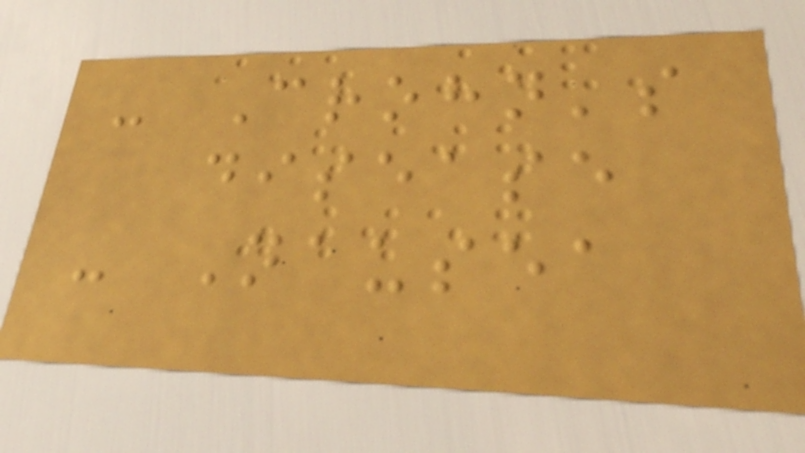- Crohn's
disease
- Nausea
